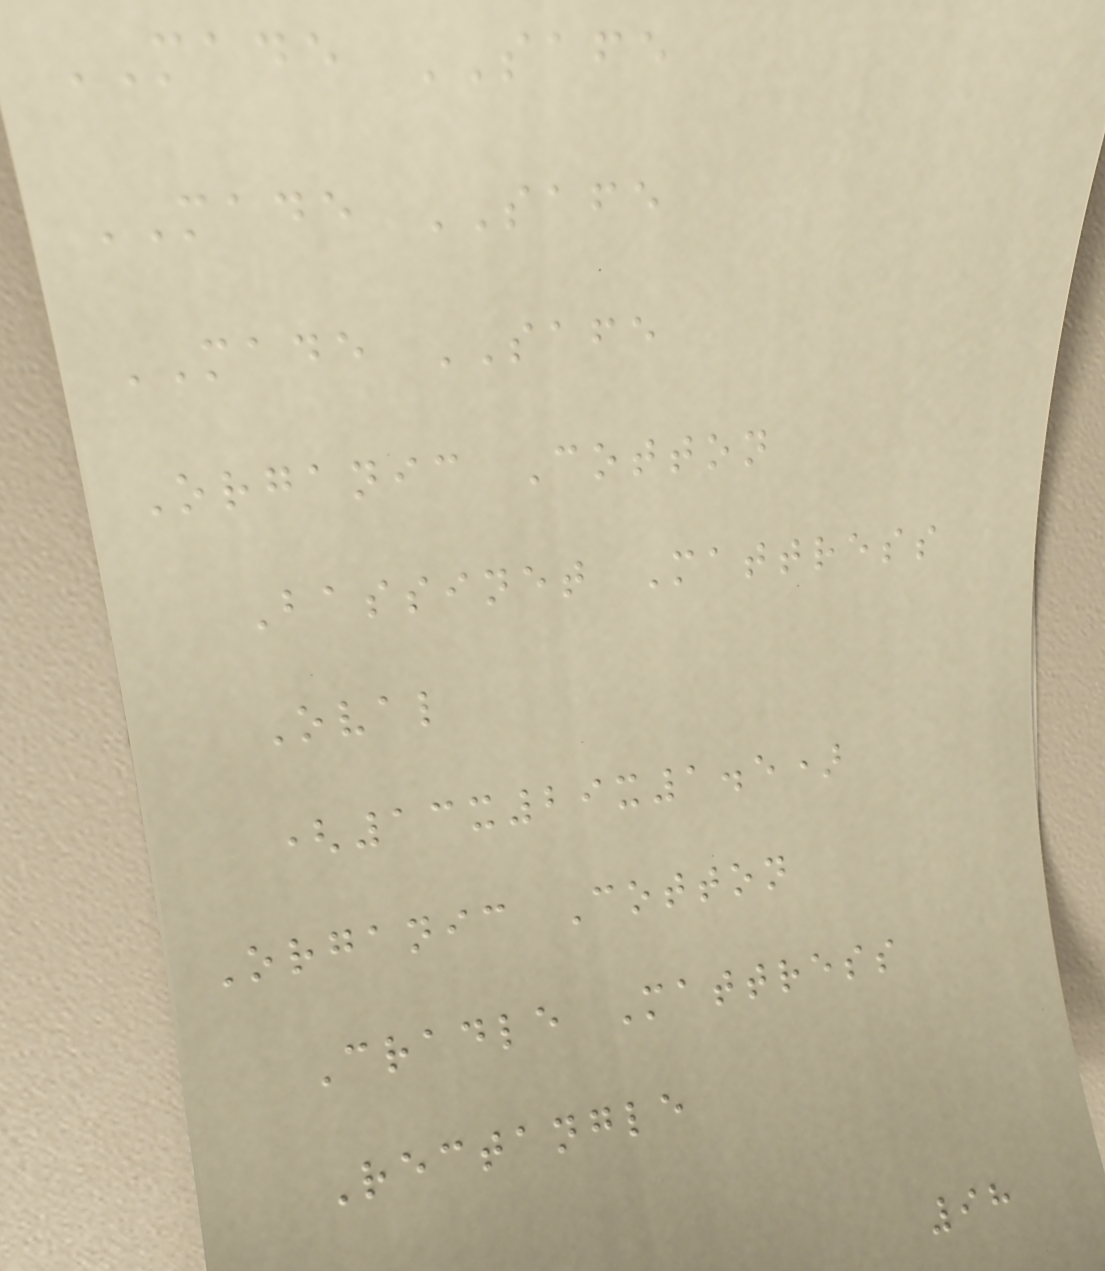MADE SAFE
MADE SAFE
MADE SAFE
Organic Cotton
Bassinet Mattress
Oval
(13x29x1.5)
Organic Cotton
Cradle Mattress
Rectangle
98
